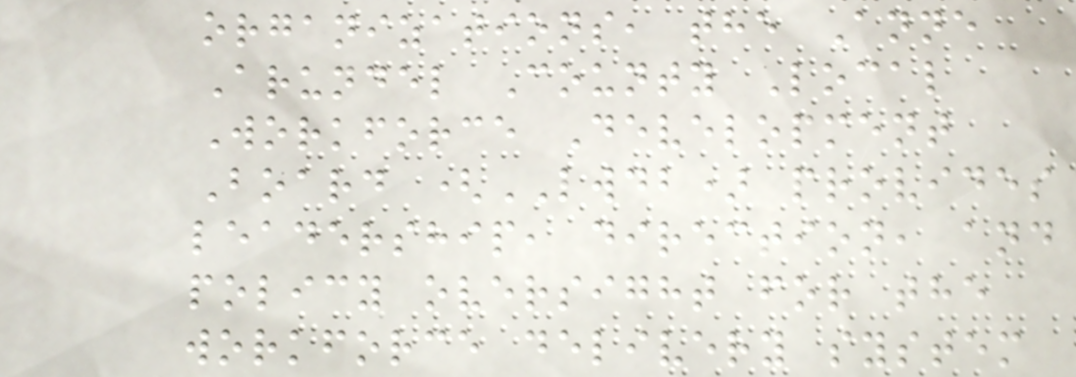organizations, the Anne
Arundel County Local
Workforce Development
Board (LWDB) provides
leadership, direction, and
policy oversight for the
workforce delivery system
